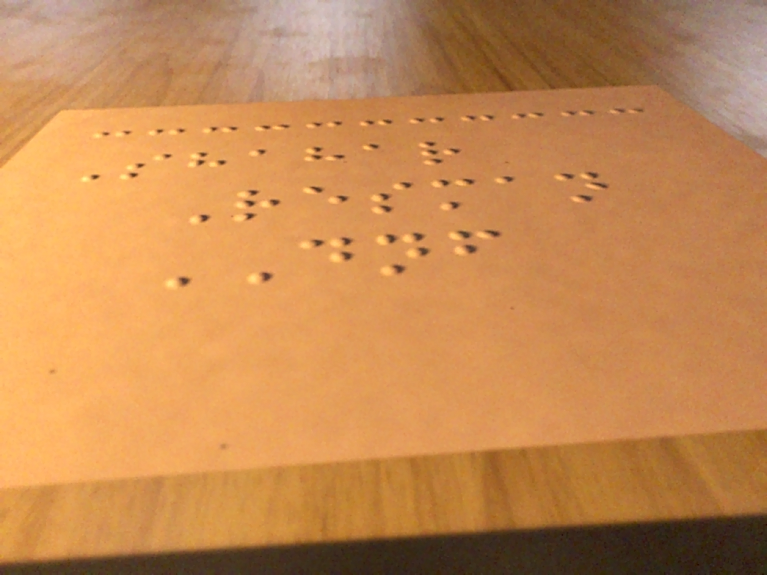Shahar
Resman
DNF
